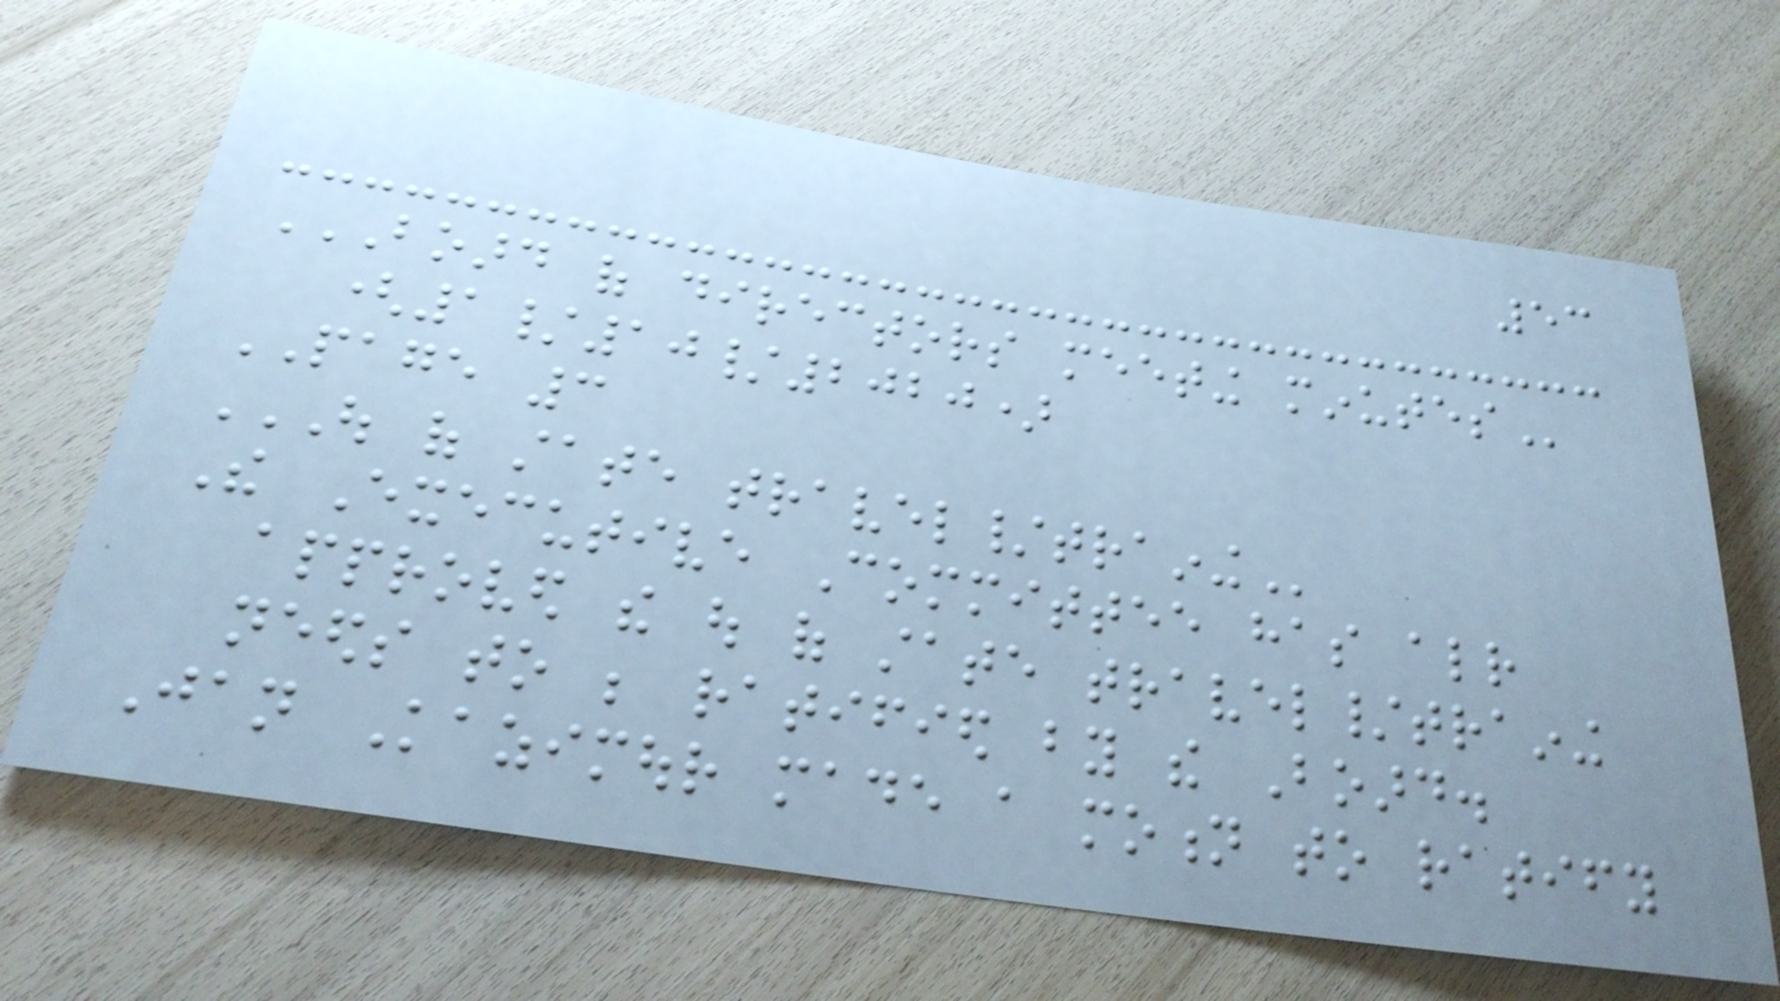53
BOARD OF DIRECTORS MEETING MINUTES
(1/10/2020)
PAGE 3
OUT OF STATE TRAVEL/TRAINING
The Executive Committee has already
approved the out of state travel/training
needs to be ratified by the Board.
Jan Kazimour made a motion to ratify
